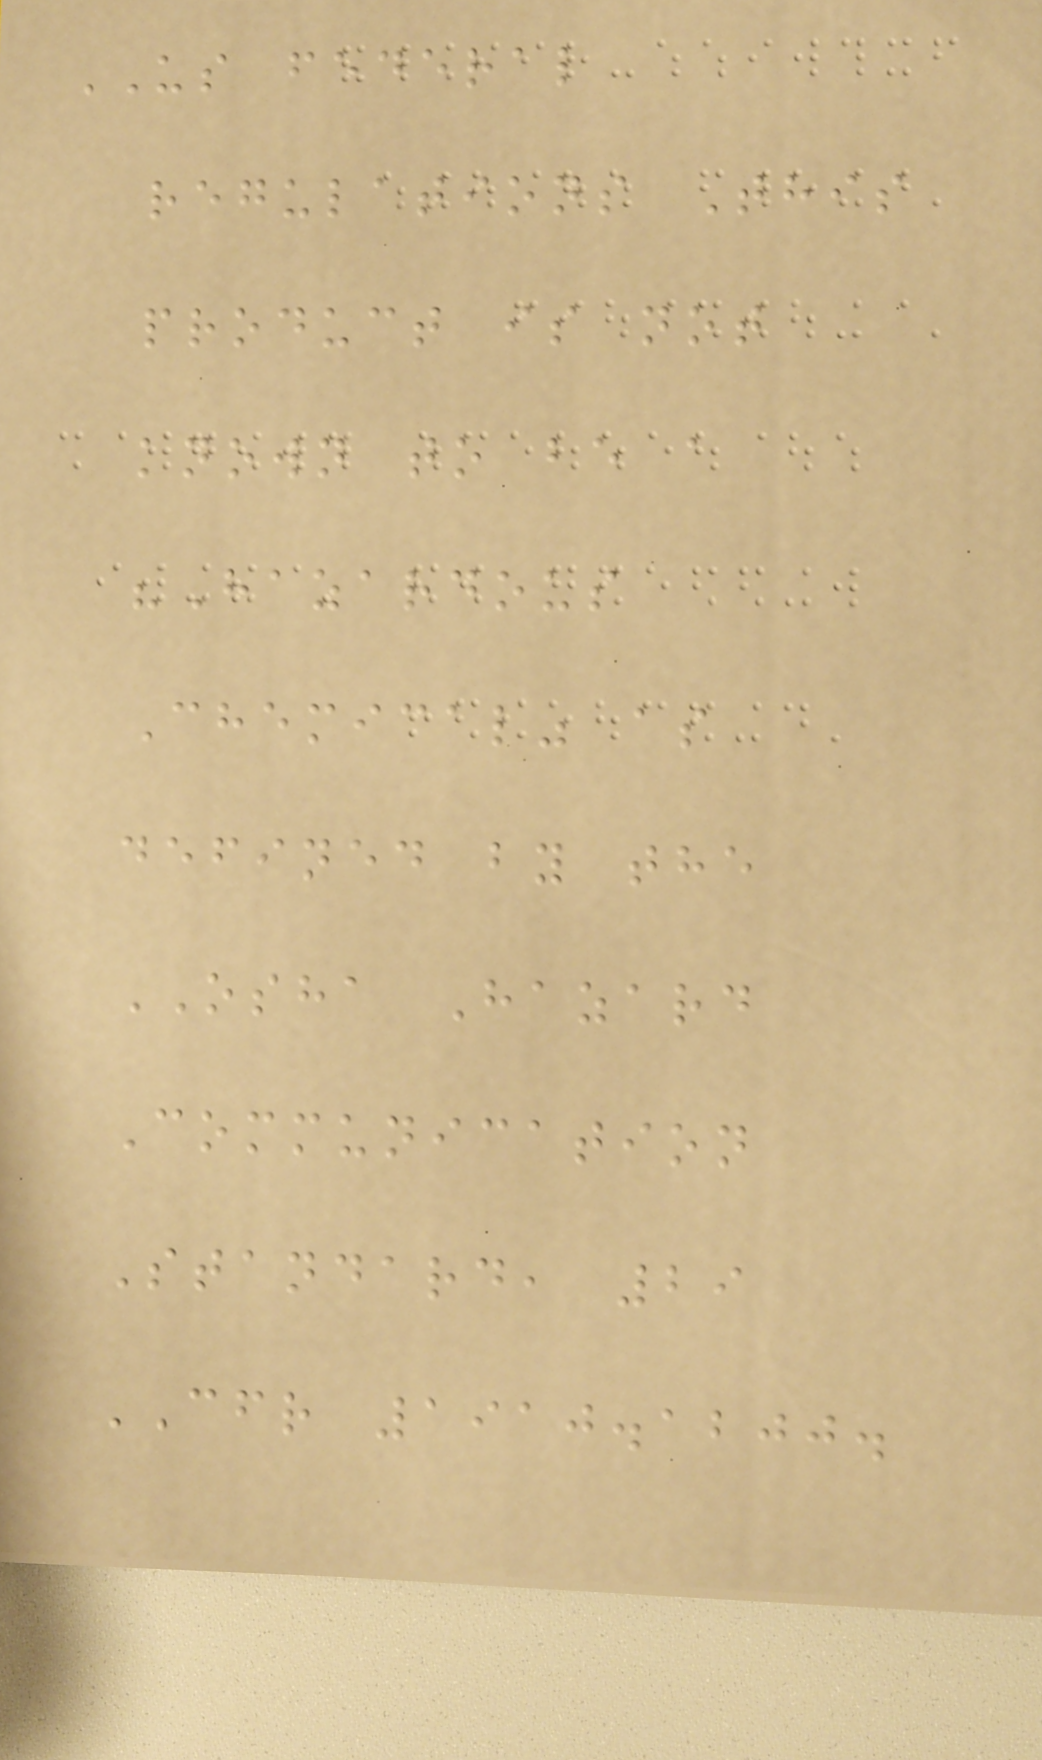US federal
regulations This
product is not
known to be a
"Hazardous
Chemical" as
defined by the
OSHA Hazard
Communication
Standard, 29
CFR 1910.1200.
